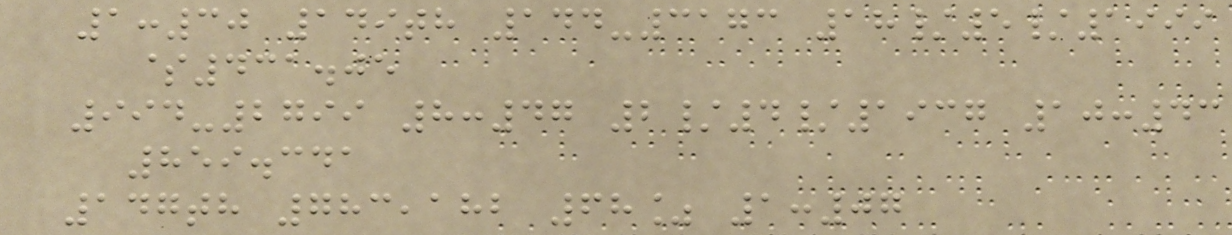1:30 149th 144-3173 18/5/1999
$431.05
994-2799 8:47 2/4/1937 10:43
859.341
147th 783,182 68% 1:07
